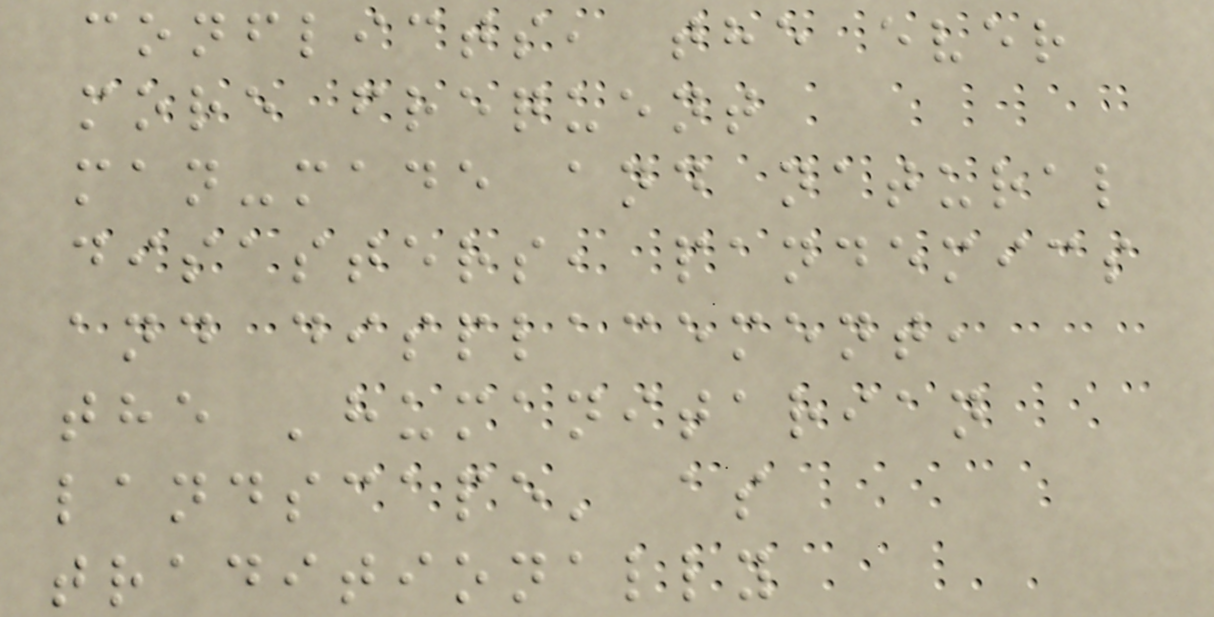conflicts, the ever
more frequent
man-made and natural
disasters, pandemics
and displacement,
the 'humanitarian
landscape' as
traditionally
